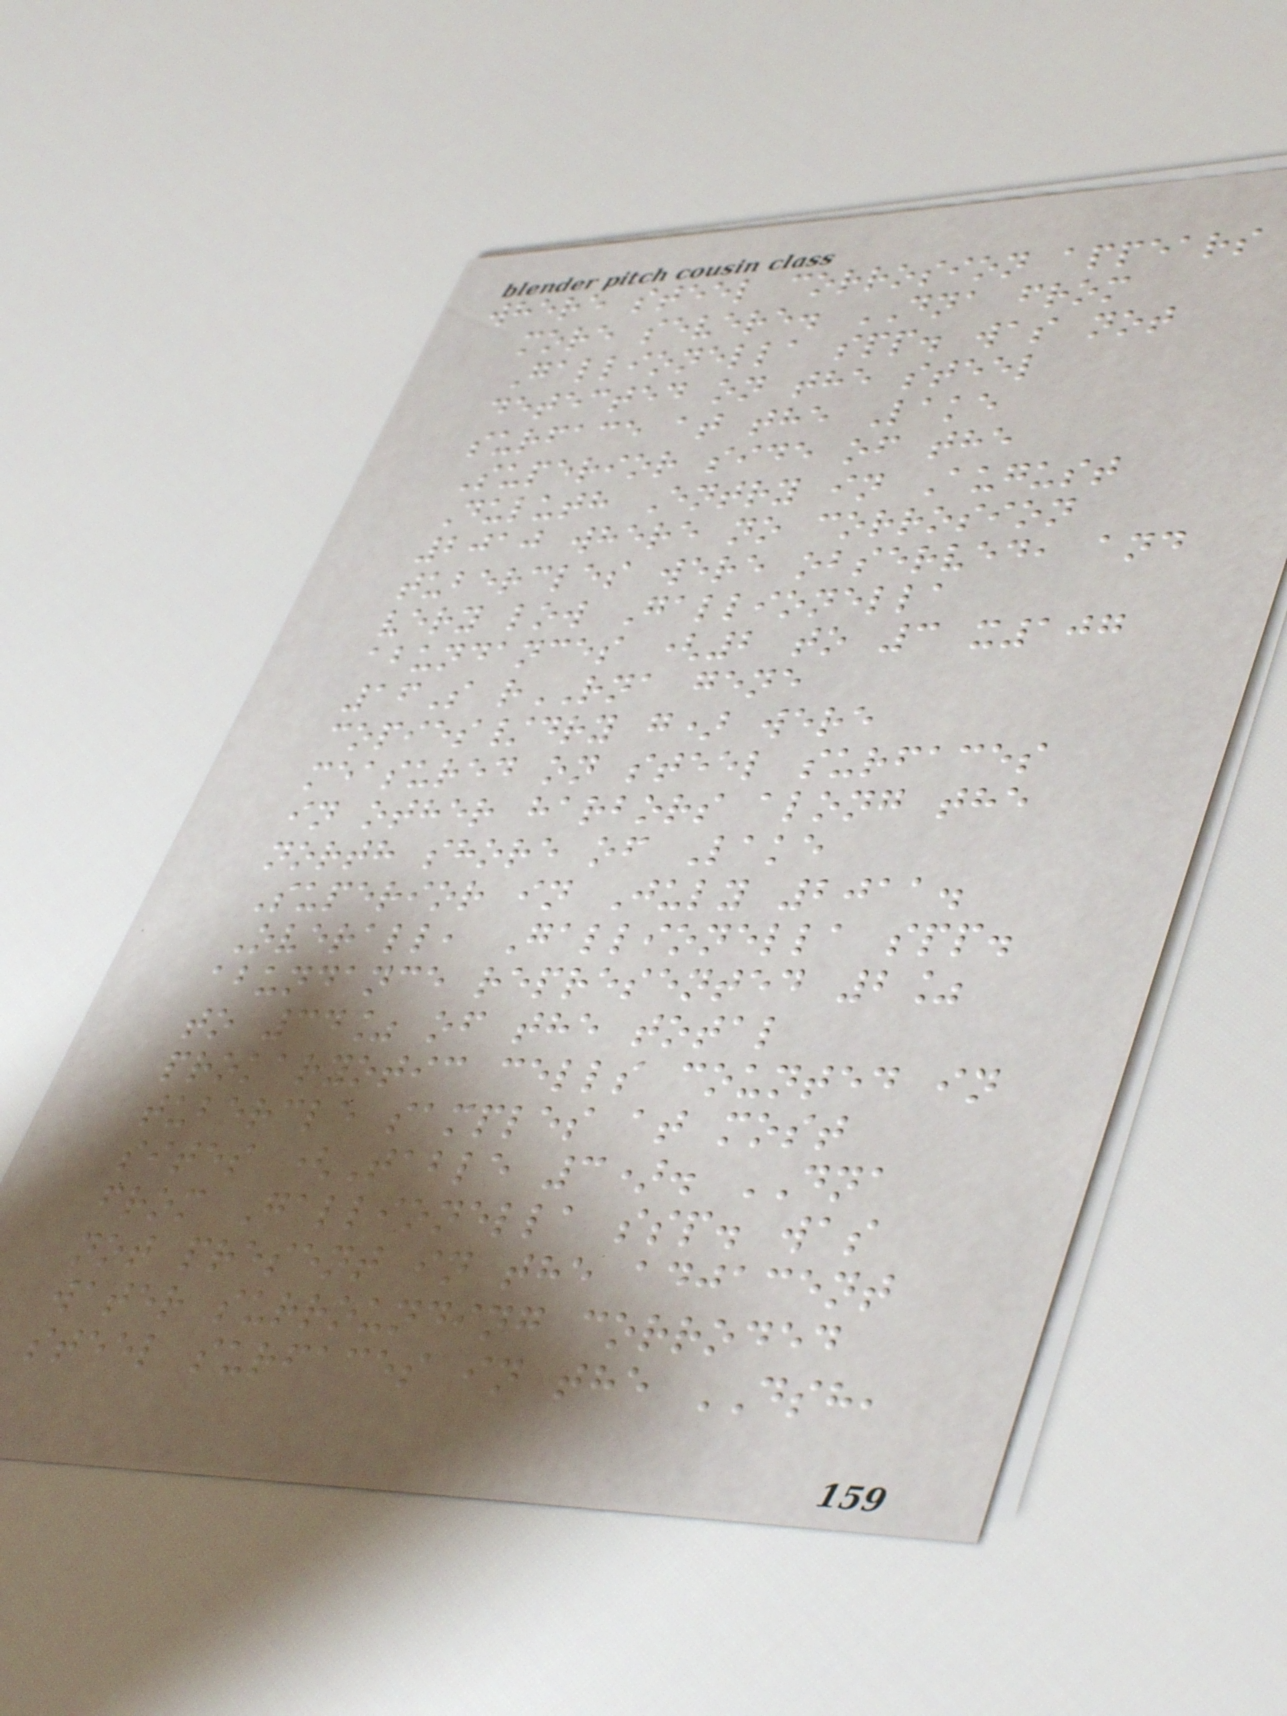where steel corrosion appears
more severe. DNA from
Gallionella spp. was not
detected on the steel
surface at the Lake
Superior side of the
Duluth Entry in August
2010 where no corrosion
tubercles were observed, and
very low Gallionella
abundances (2 to 3 x107
16S rRNA gene
copies/dry g) were
measured on steel surfaces
in other harbors along the
north shore of Lake
Superior in July 2011.
Overall, Gallionella spp.
abundance represented 2%
to 34% of the total
prokaryotic cells counted in
tubercle samples at most
sites (Table 3). DNA
from Gallionella ssp. was
not present in the adjacent
water surrounding corroded
steel surfaces in the DSH,
